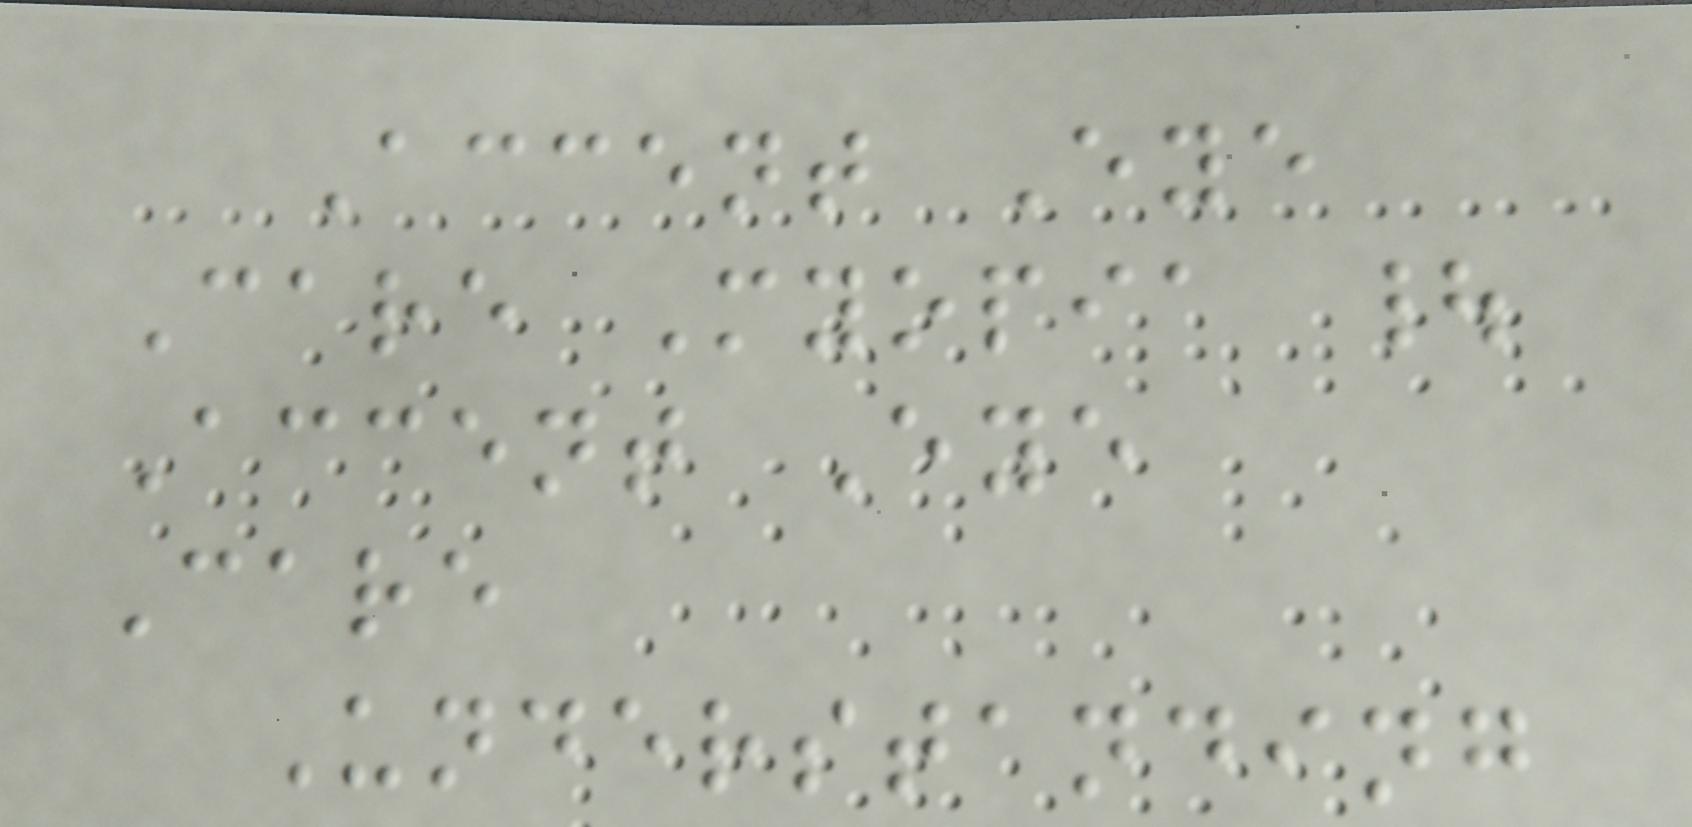Accent Eye
Care Myopia |
Accent Eye
Care
Understanding
